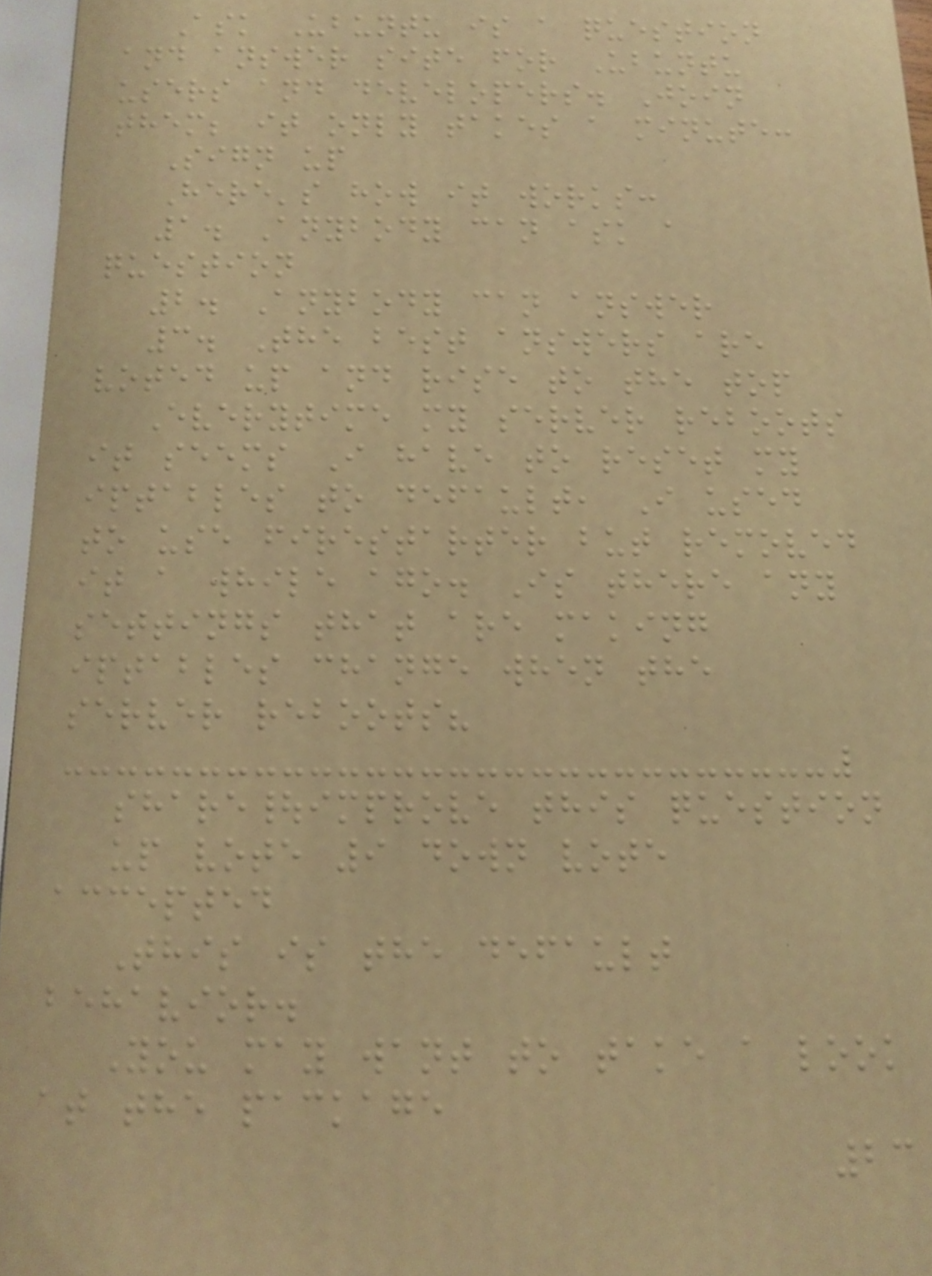Ask Ubuntu is a question
and answer site for Ubuntu
users and developers. Join
them; it only takes a minute:
Sign up
Here's how it works:
1. Anybody can ask a
question
2. Anybody can answer
3. The best answers are
voted up and rise to the top
Everytime my server reboots
it seems I have to reset my
iptables to default, I used
to use firestarter but removed
it a while ago. Is there any
settings that are making
iptables change when the
server reboots?
share|improve this question
up vote 9 down vote
accepted
This is the default
behavior.
You may want to take a look
at the package
23
